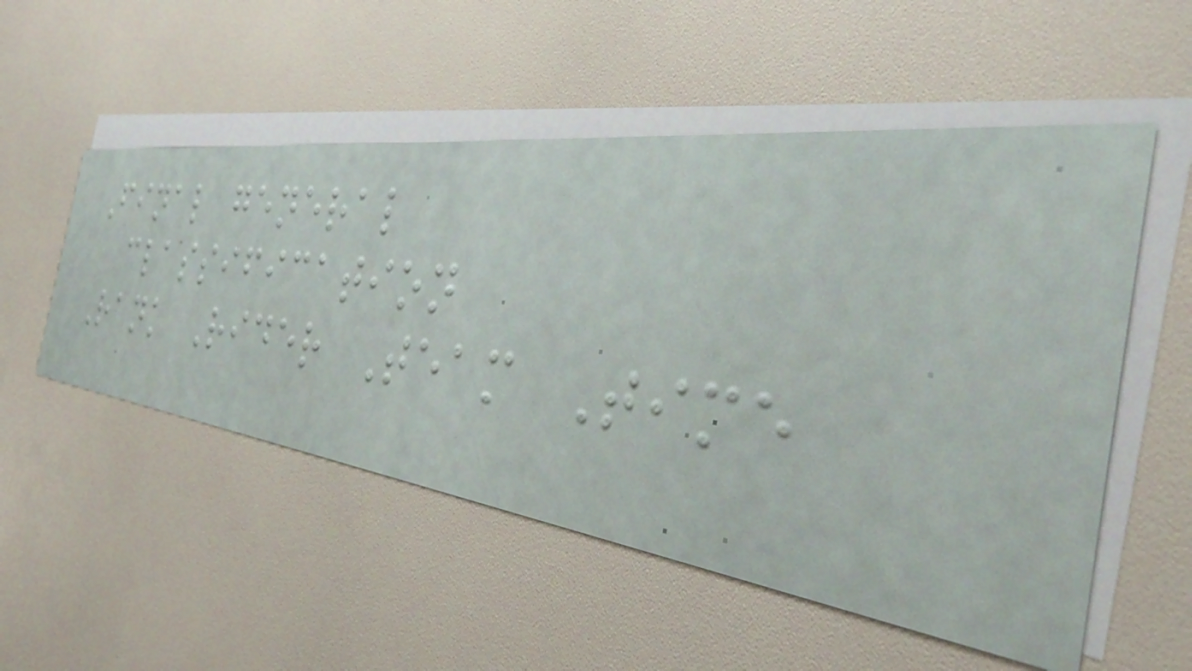Final general
classification
Rank Rider Team Time
